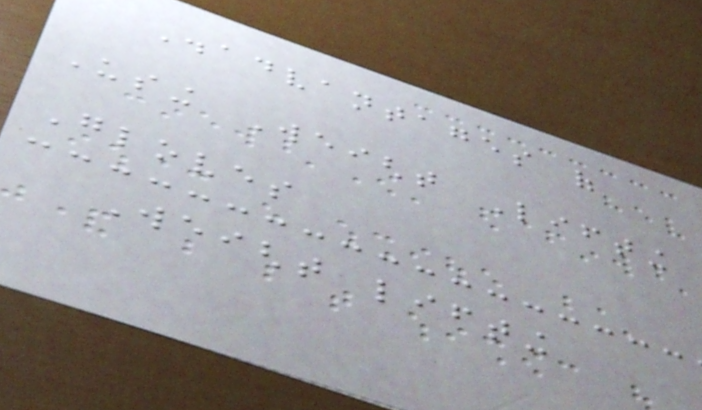Disadvantages of
Using Weight Lifting
Gloves
Weight lifting
